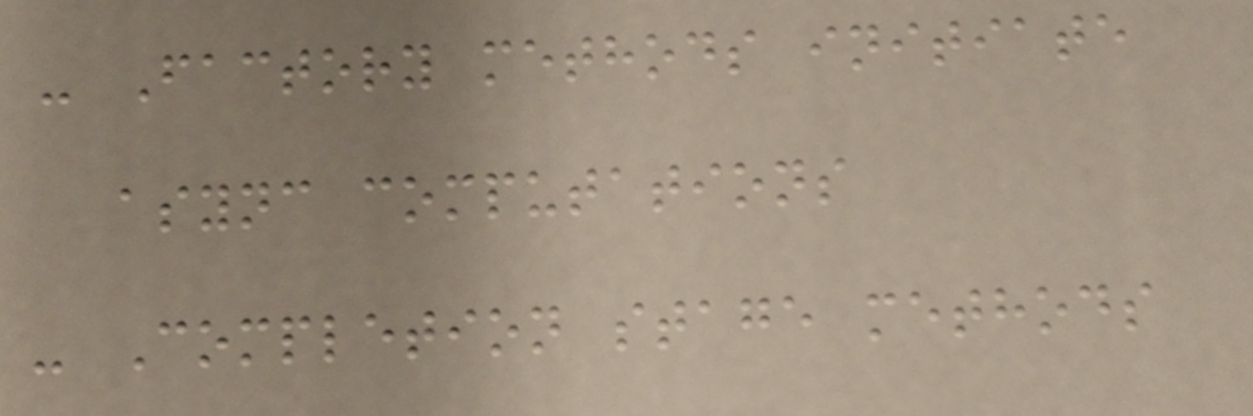- Factory methods initiate
async computations
- Completion stage methods
